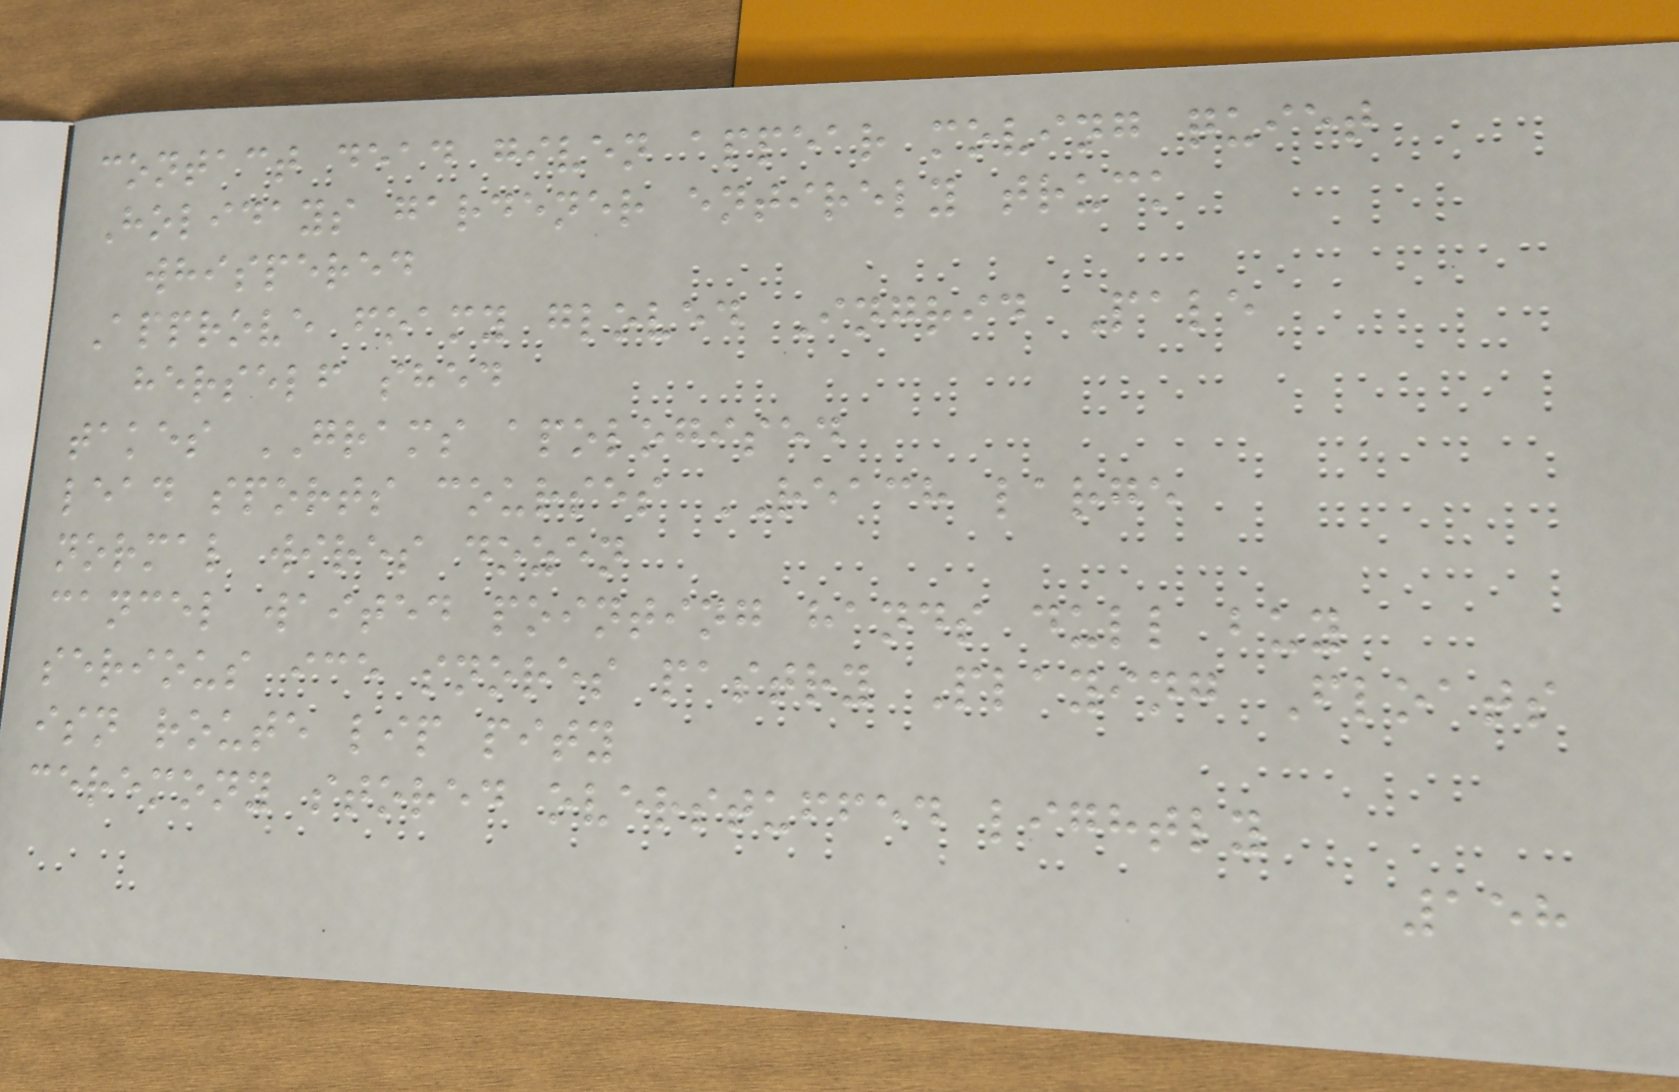contact dead given appear moving quiet
Holidays gardener entirely truck
whispered
Approve foamy gloved Ingrid Pale
herself shed
takes GRAMS apologised
lead sports courses REACH large
normal wires dozen
cancel waited pointing hands dull buy
serious ice snores pastry Playing Floats
isn route lip pity
ceremony stored overstuffed lightly
158
